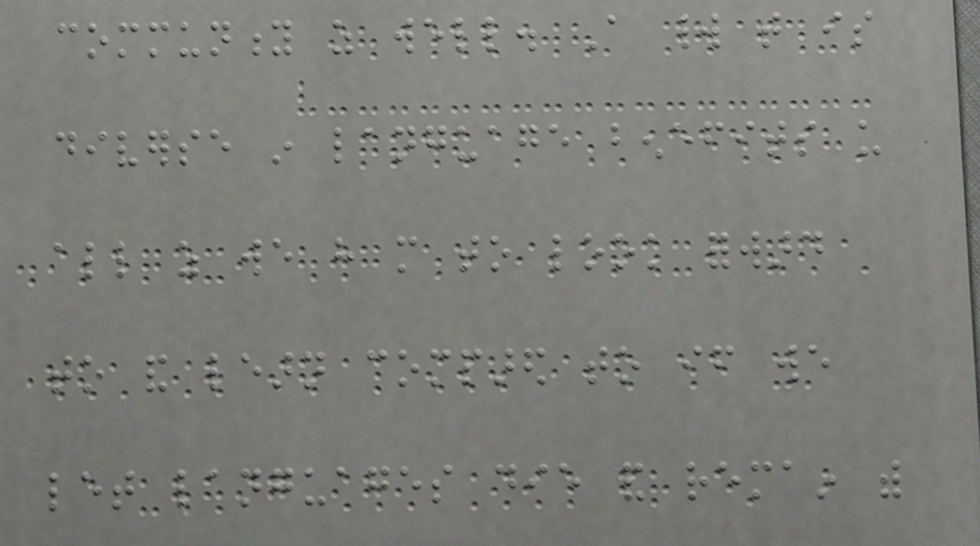community as well. A world that is
diverse in language benefits us
all as we have more to look forward
to and learn compared to if we
let languages die and remain with
